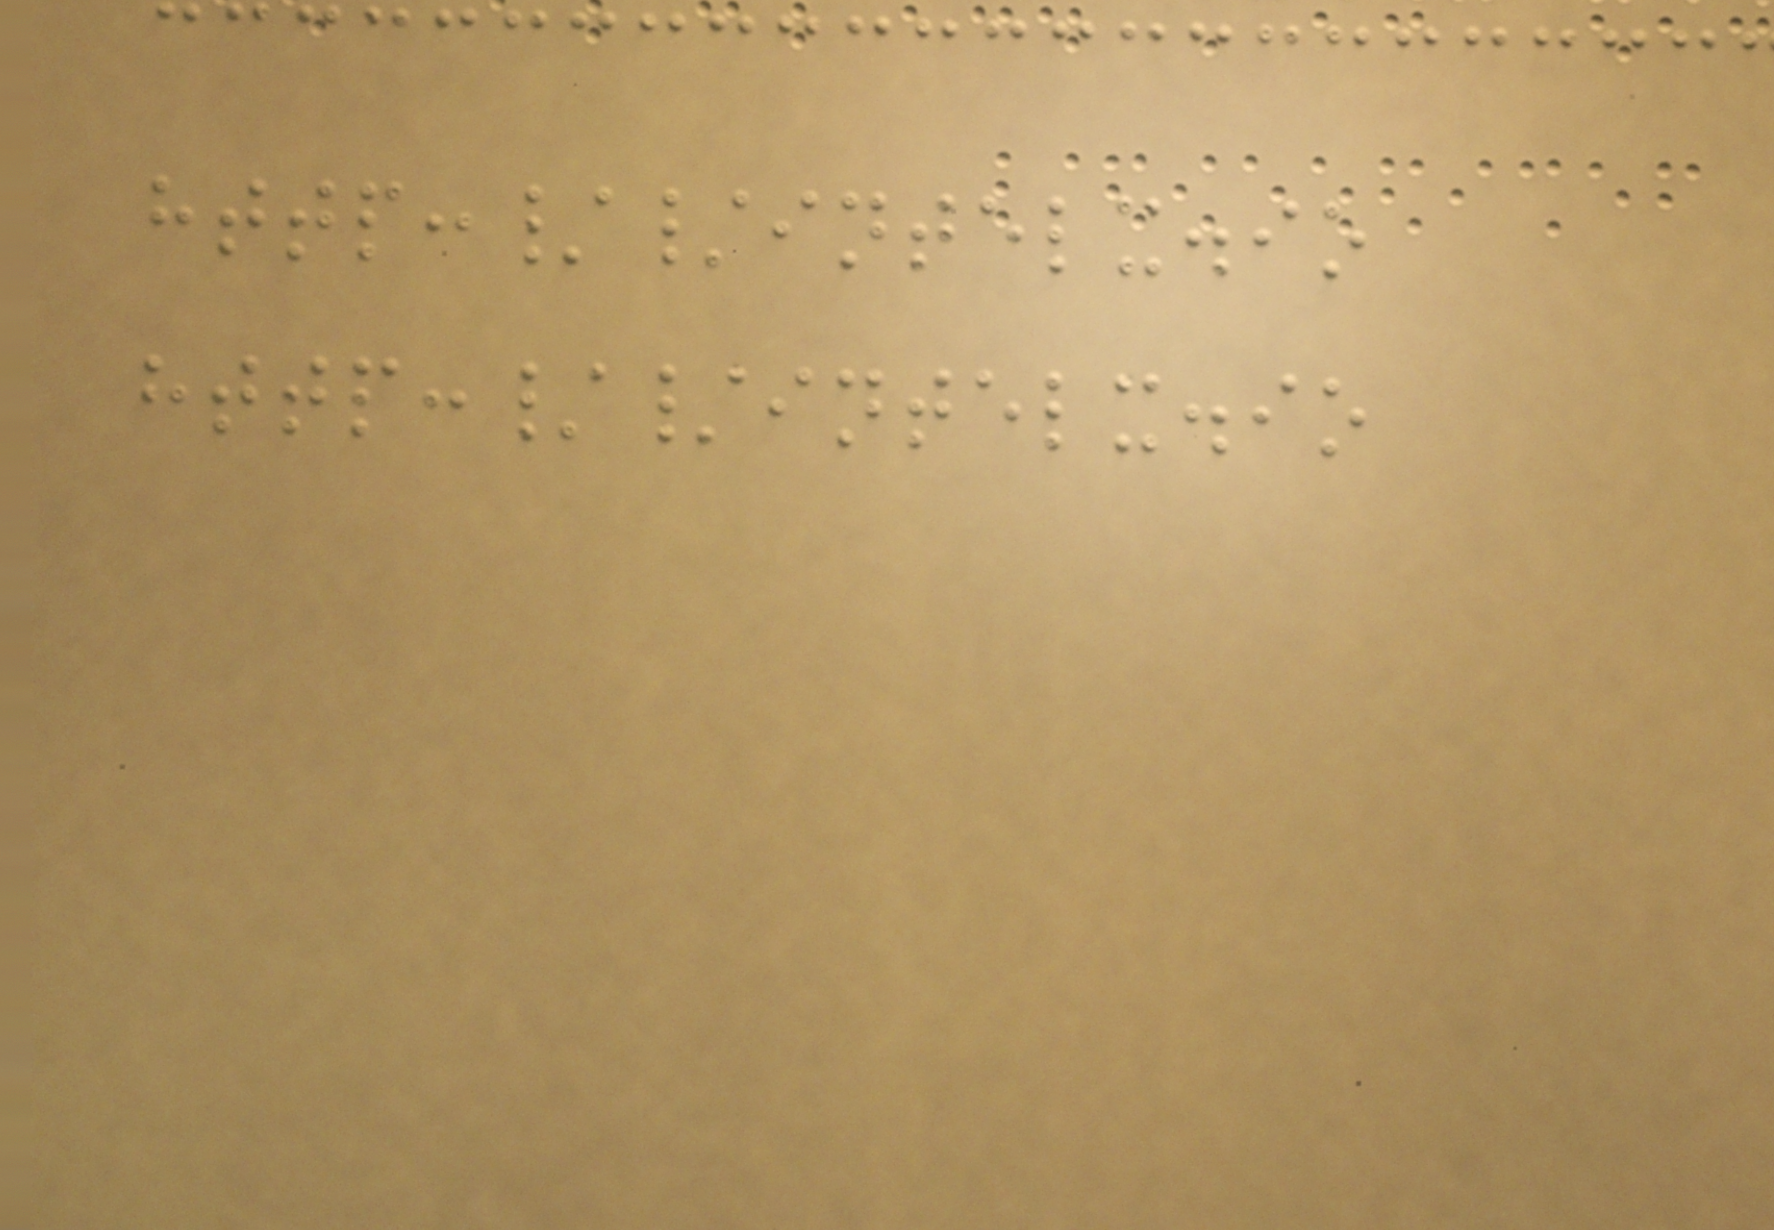http://intelx.io
http://intelx.io
